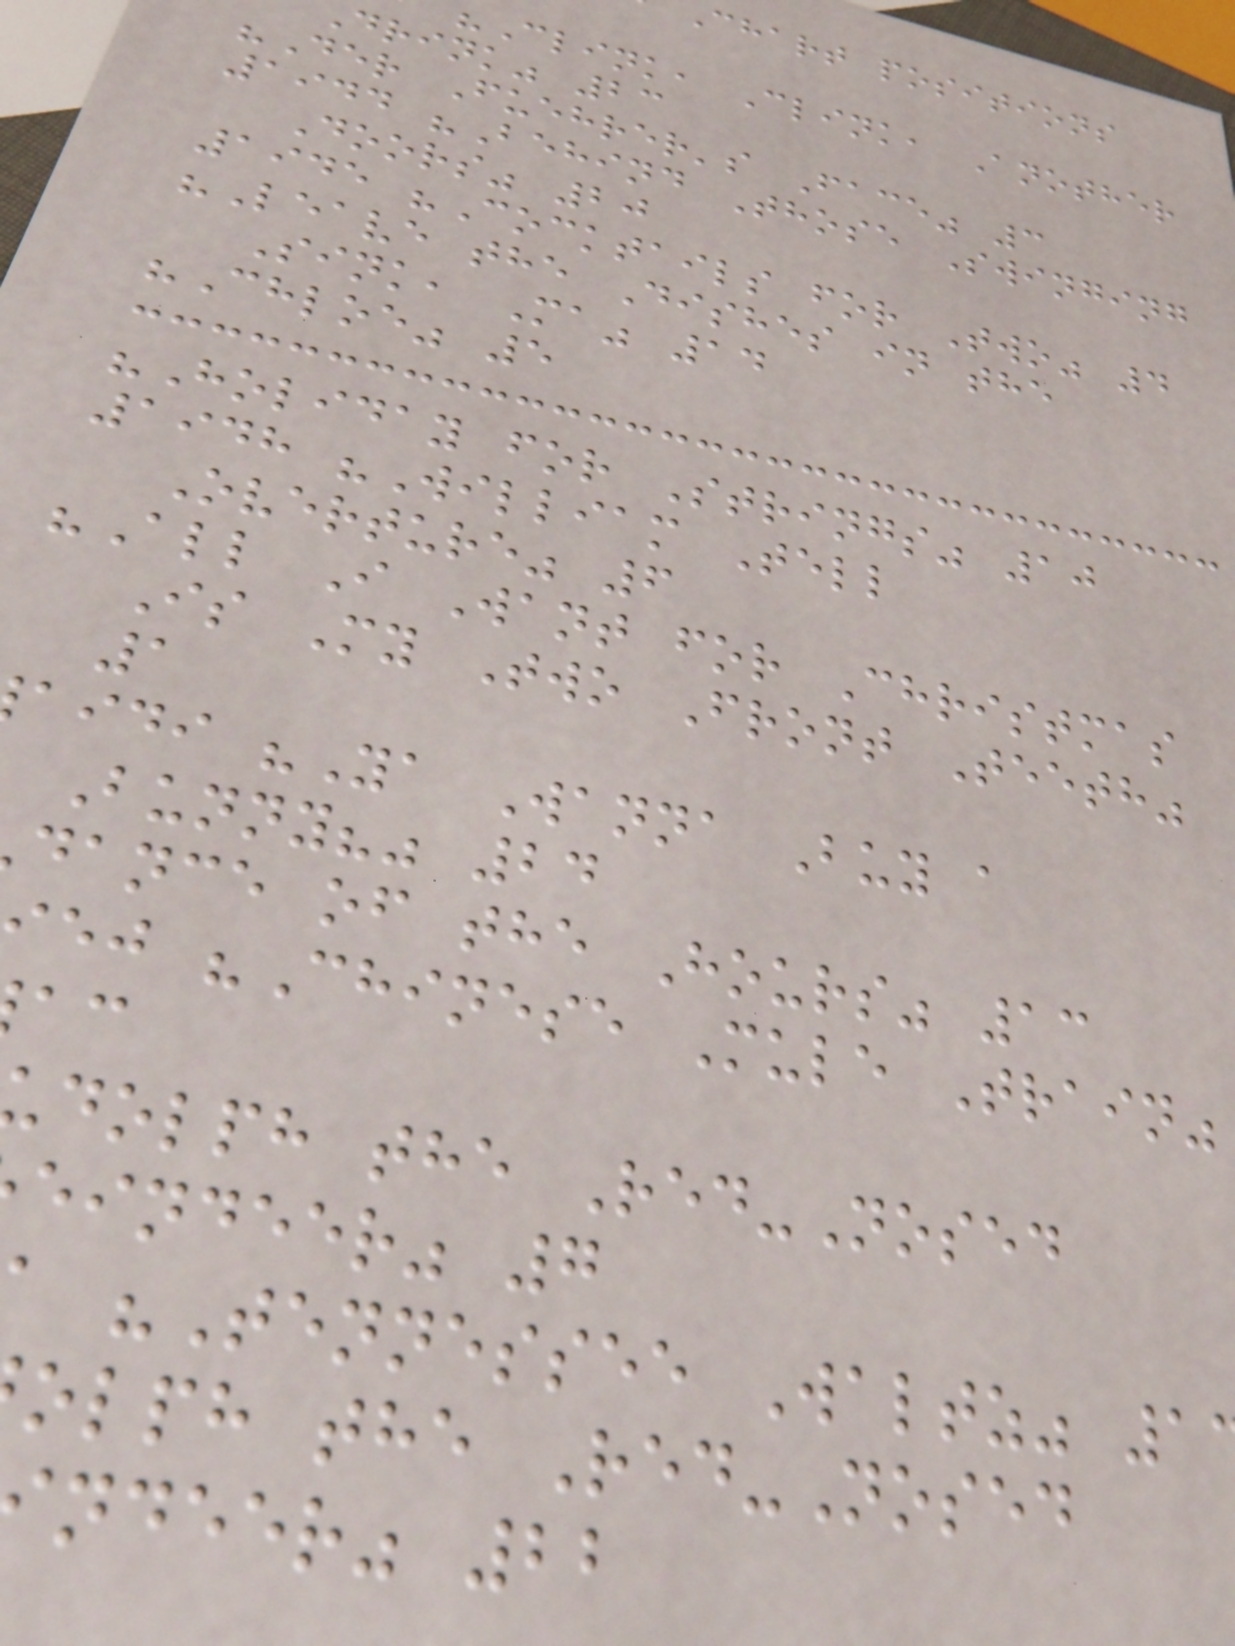chart positions
"Clink, Clink, Another
drink" 23
"Der Fuehrer's Face" 3
1944 "Behind Those Swinging
Doors" 20
1945 "Cocktails for Two" 4
"Leave the Dishes in the
Sink, Ma" 14
"Chloe" 5
"Holiday for Strings" 10
1948 "William Tell
Overture" 6
"All I Want for Christmas
Is My Two Front Teeth"
1
aidi "Ya Wanna Buy a
Bunny?" 24
dance of the Hours" 13
ej "Chinese Mule Train"
dolph the Red-Nosed
eindeer" 7
"Tennessee Waltz" 1
olph the Red-Nosed
ndeer" 22
